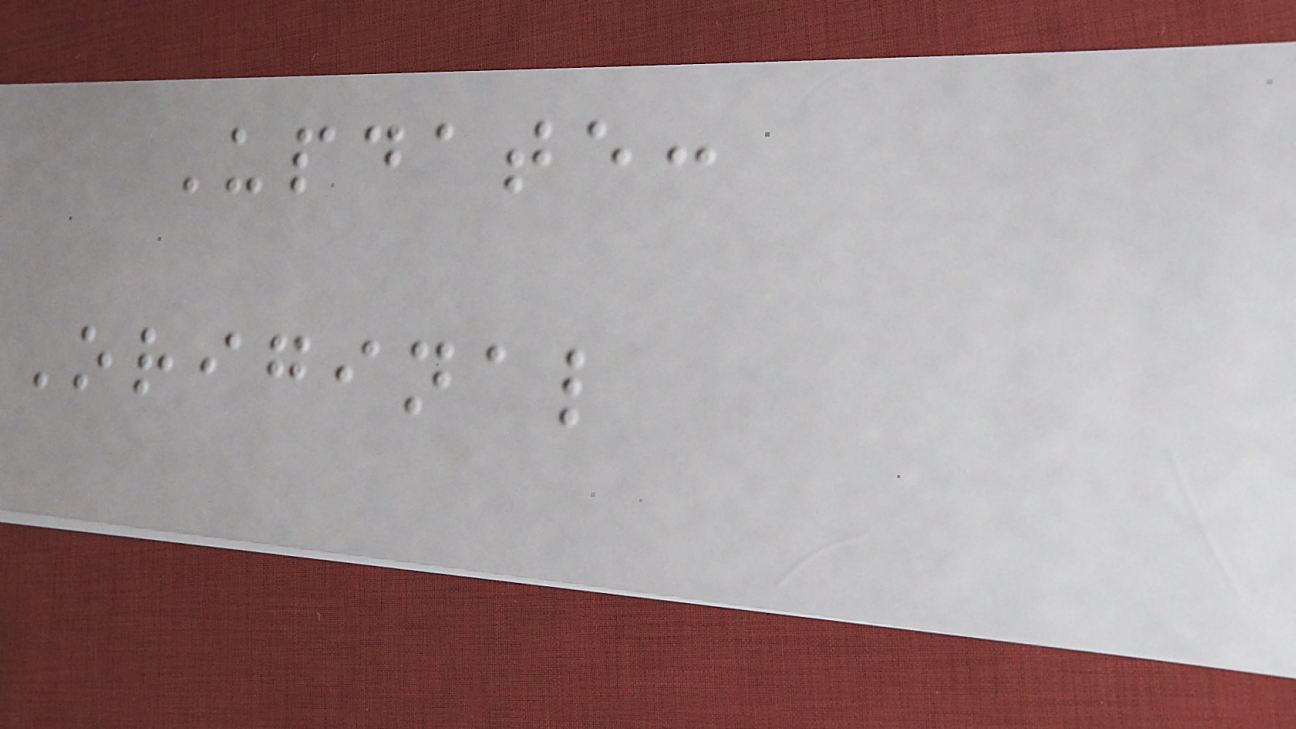Update:
Original
